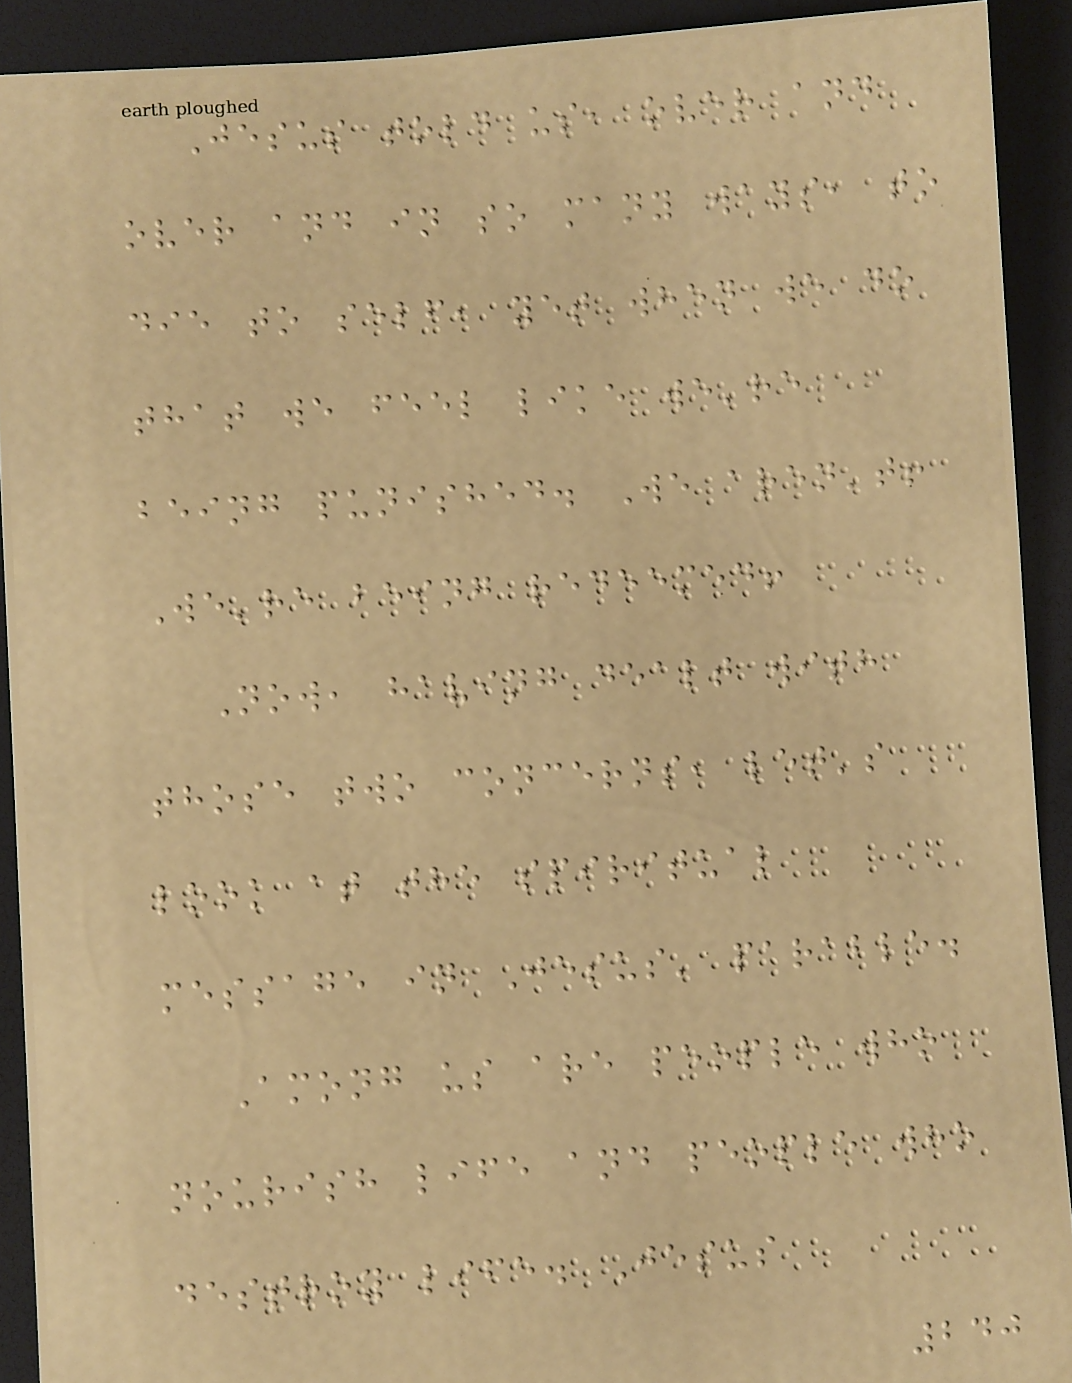Jesus told us, over and
over and in so many ways, to
die to self, yet when we do
that we feel like we're
being punished. We aren't!
We're being redeemed!
Now, having dealt with
those two concerns, let's
look at the spiritual
message in Jesus' parable.
Among us are people who
nourish life and people who
destroy life. Jesus
240
